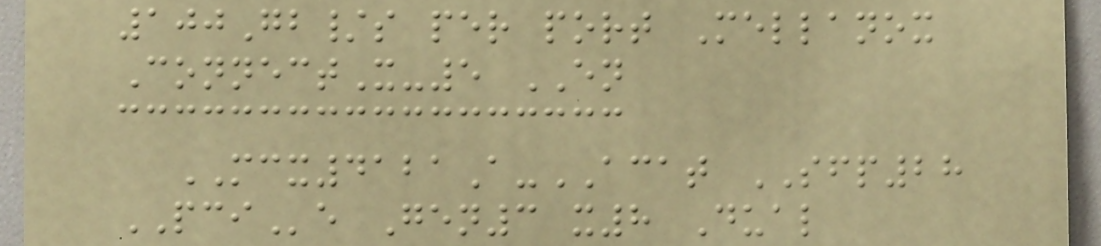100Gb/s per port Mellanox
ConnectX-5 EN
MCX4121A-ACAT SFP28
PCIe Gen3 x8 Dual
